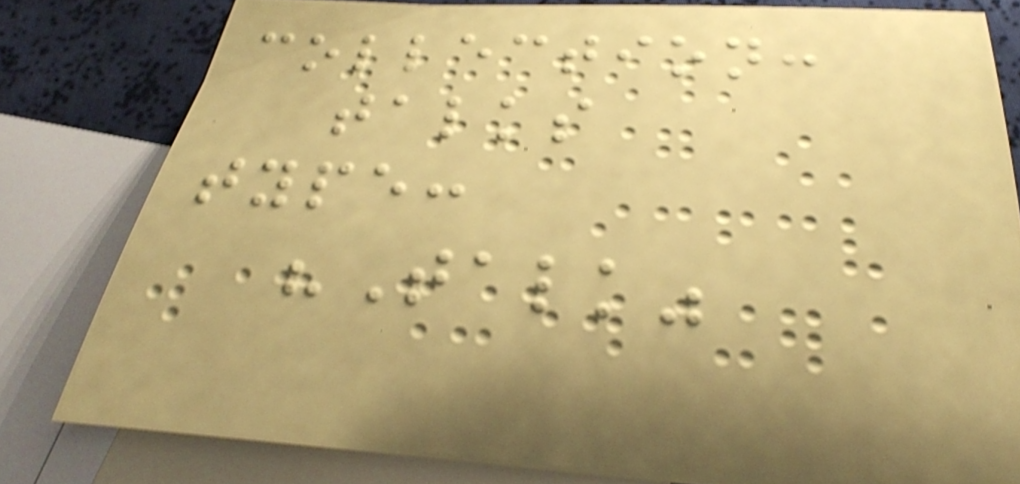collection:
talks
type:
"Talk"
